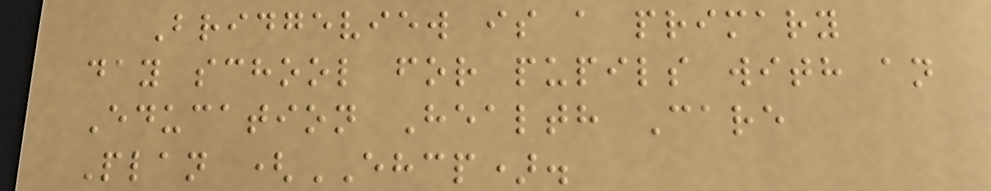Bridgeview is a primary
day school for pupils with an
Education Health Care
Plan (EHCP).
